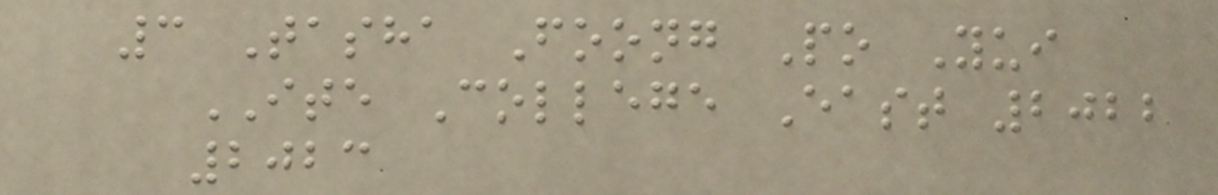3 Tasha Foong Po Yui
ITE College East 2022
2023
